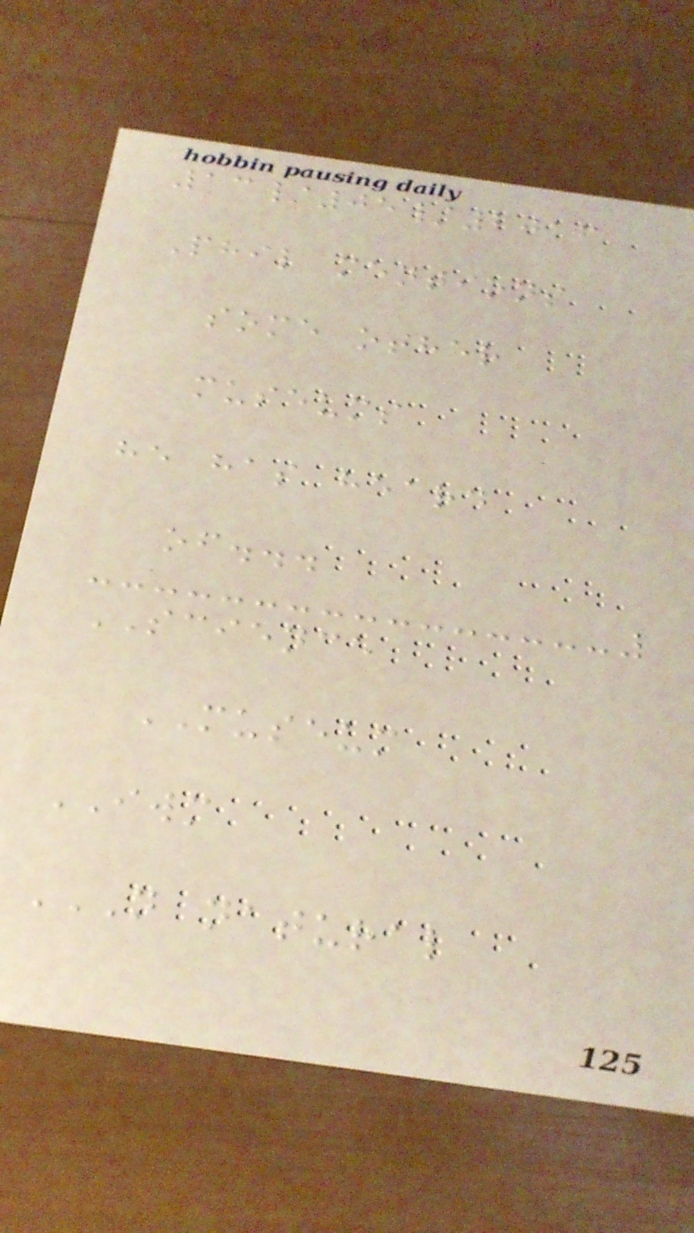13/05/2016
Phil mentions
some other
museums
he has heard
of...
SCIENCE
MUSEUM
IWM
N NATURAL
